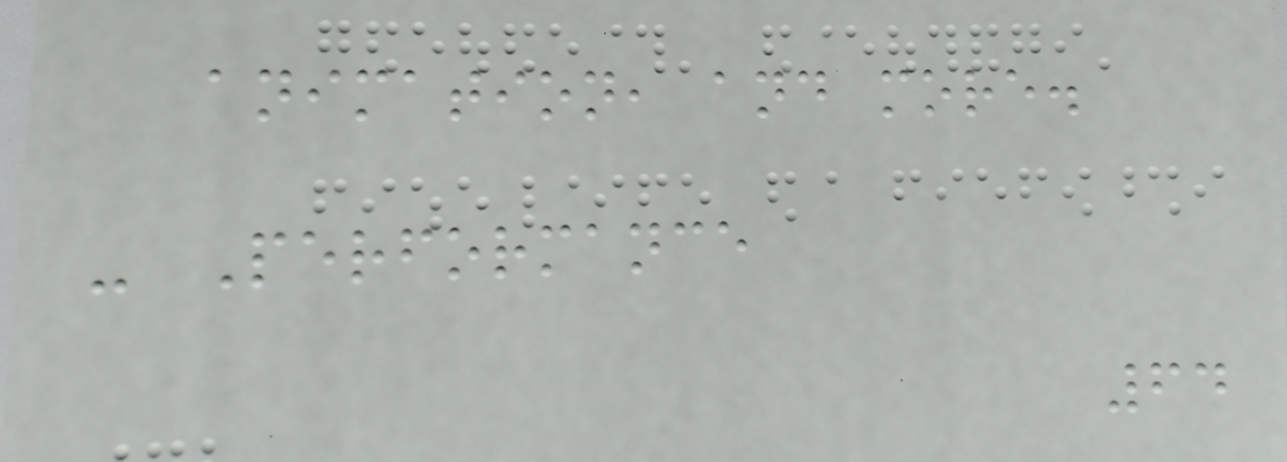animation, and more.
- Performance
64
